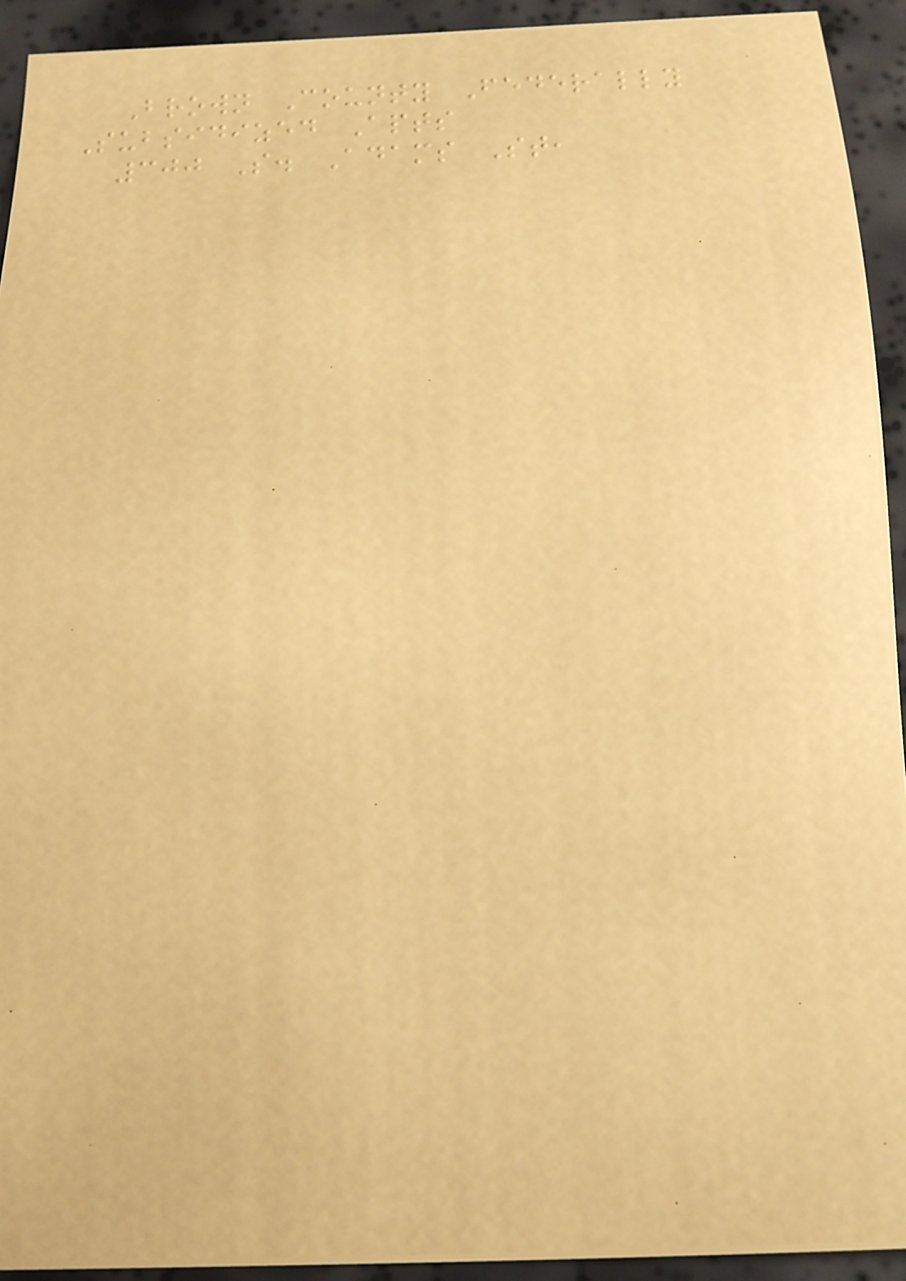Brown County Federally
Subsidized Apts
300 S. Adams St,
